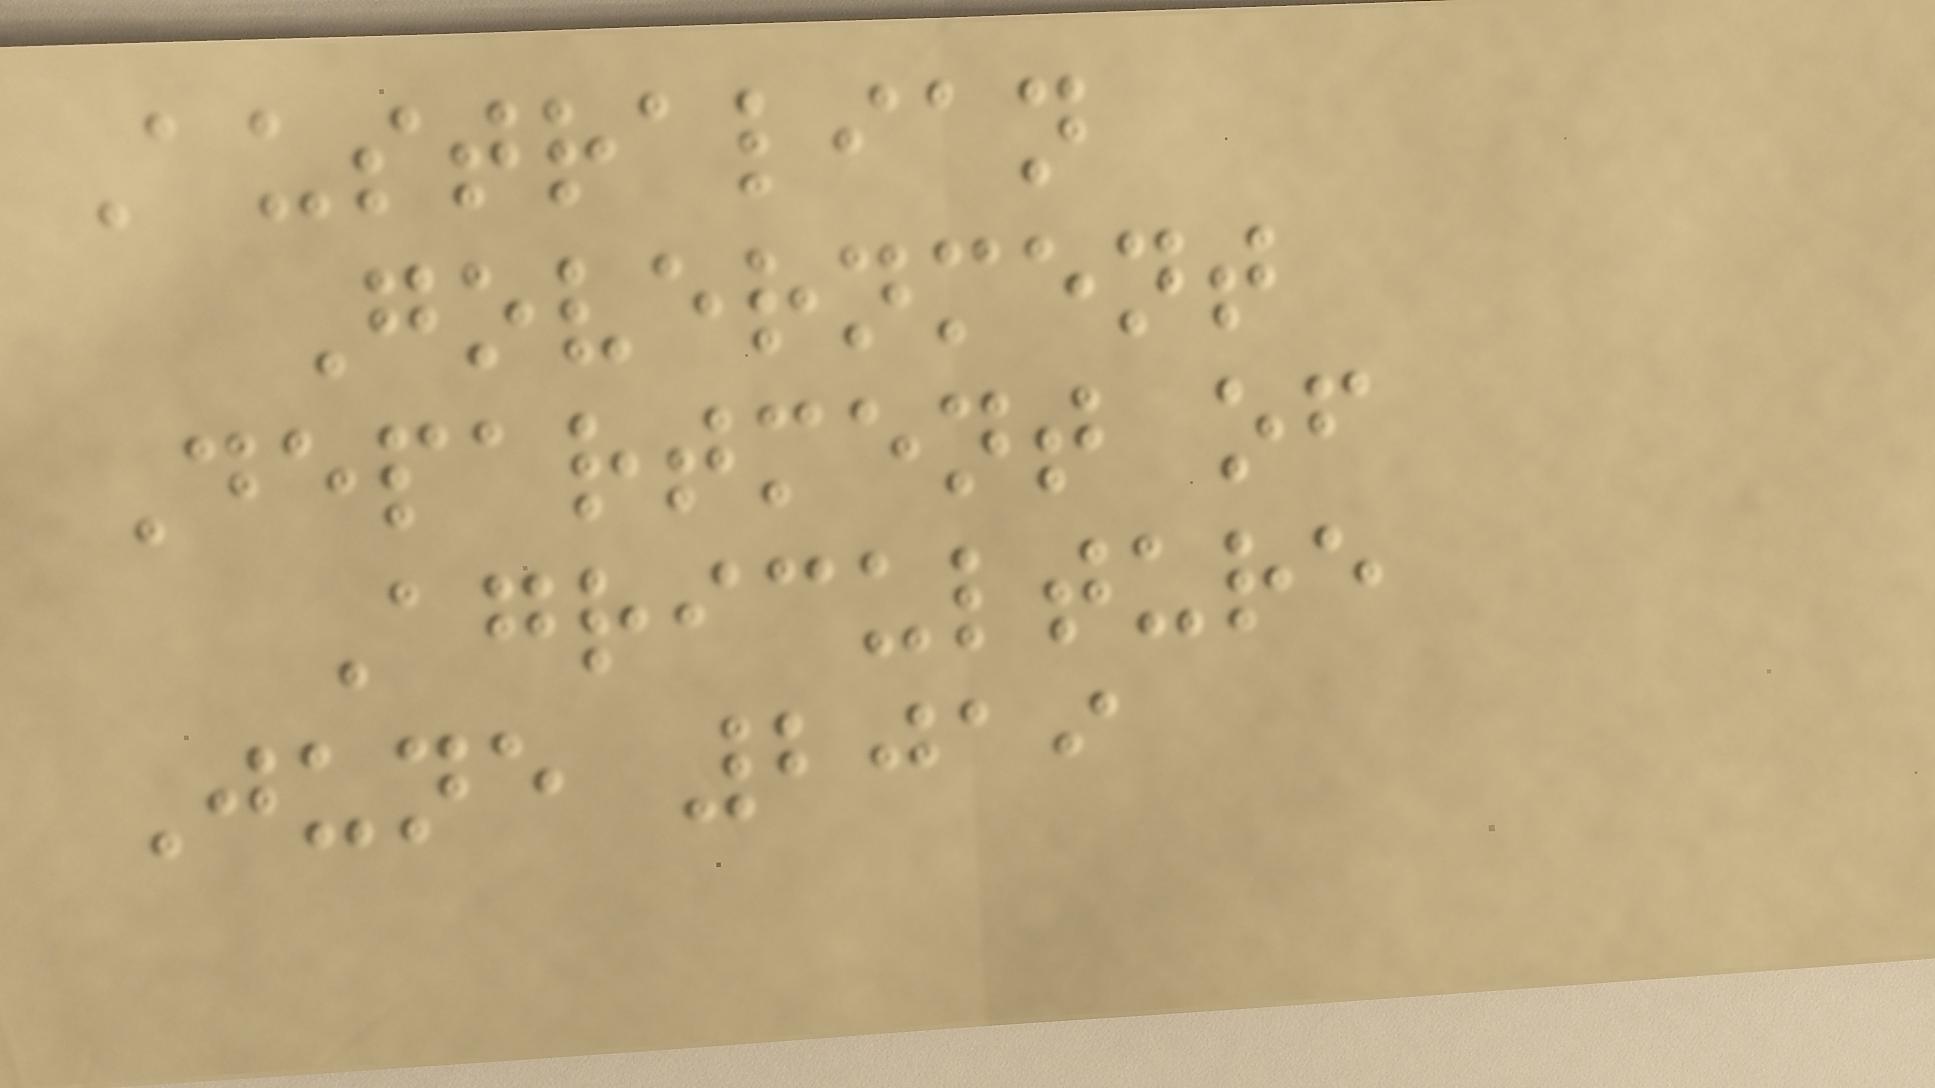Australian
Government
Department of
Agriculture
June 2019
